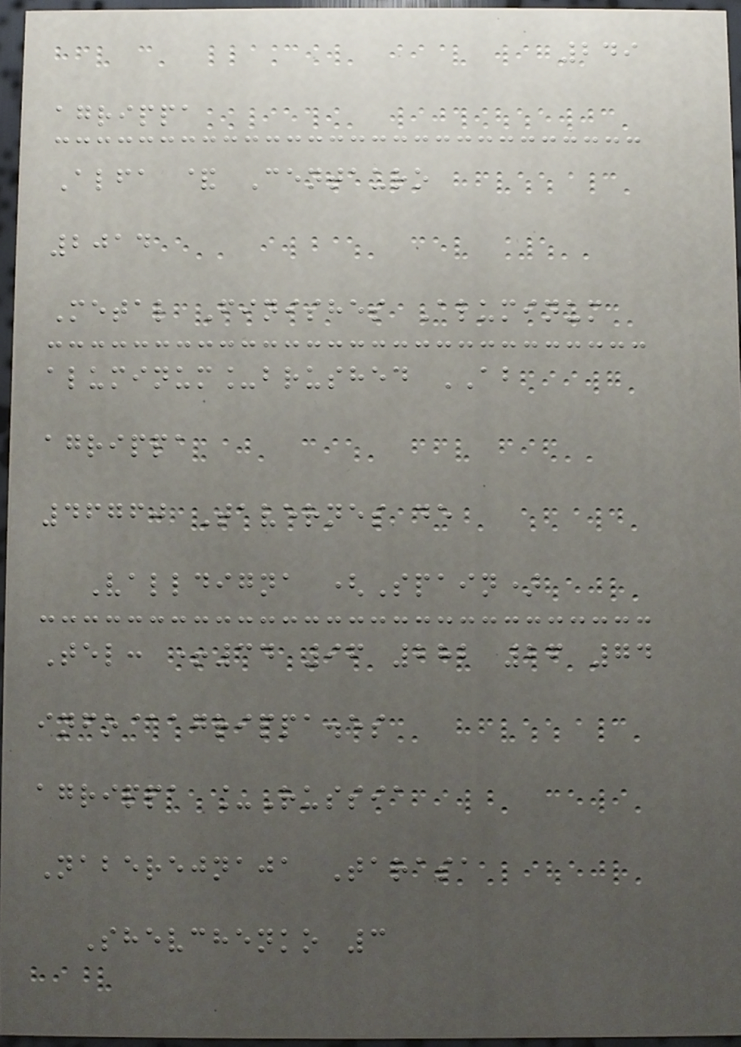249
agrippa
Alfa & Centauro
2014
Metal Finishes Aluminum
aluminum_brushed AB
agrippa
46760 Tavernes de
Valldigna (Spain)
Tel: +34 96 282 26 74
info@agrippa.es
agrippa _Russia
Naberejnaja Tarasa
Shevchenko 3
